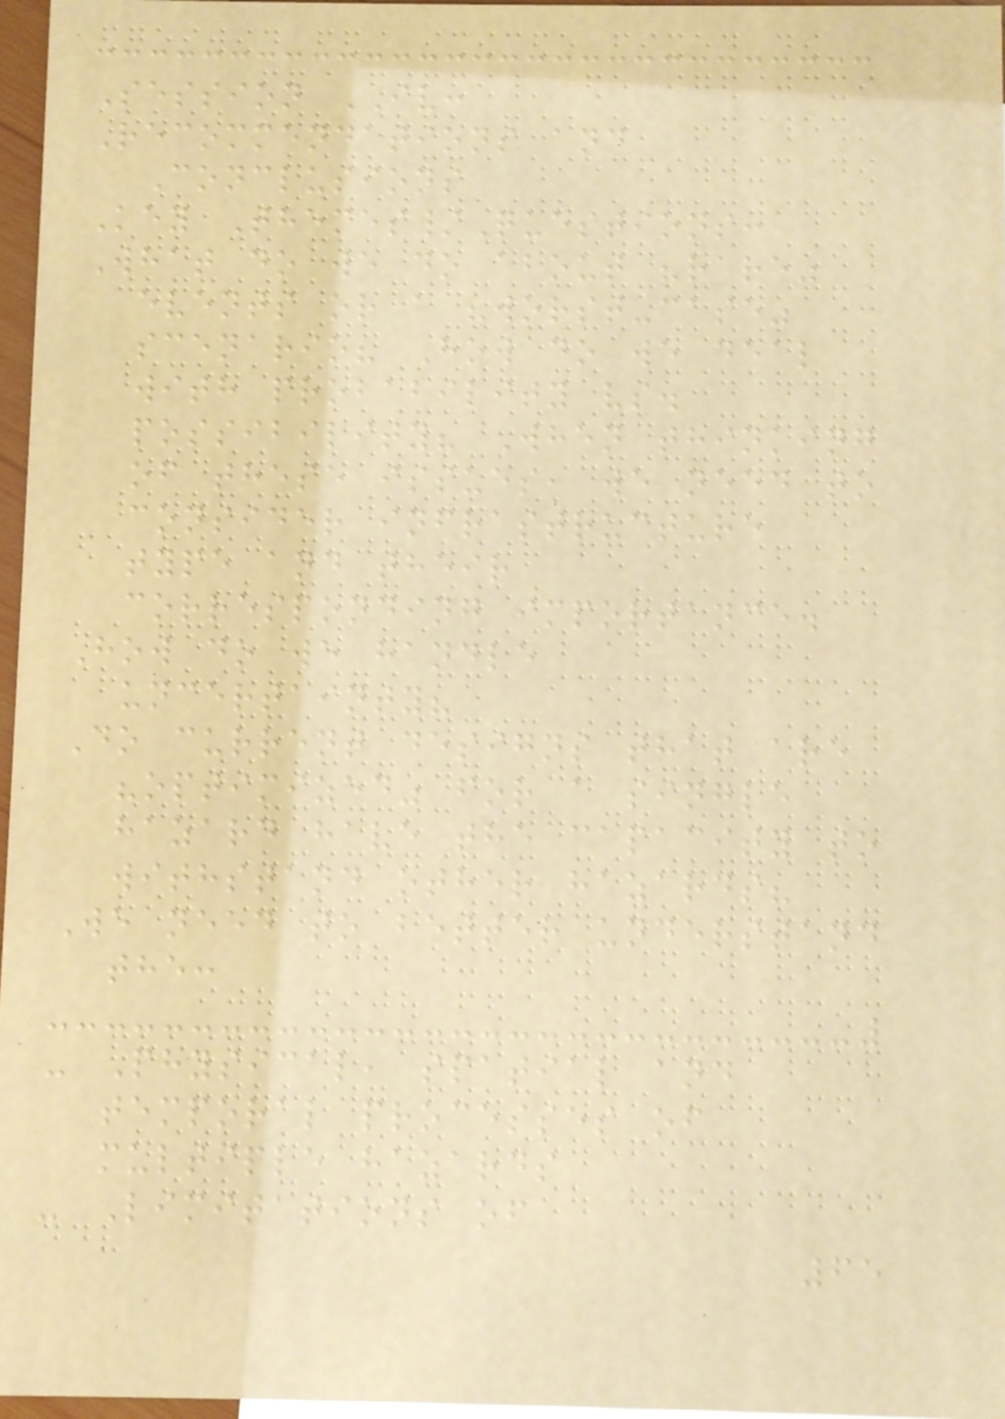Session IV:
Recommendations and
Conclusions
Key Themes/Questions:
What do we do about "rare"
events or a "worst-case"
scenario? How do we deal
with probability vs.
possibility? When thinking
of these issues, we need to
consider infrastructure
type and their
corresponding importance.
How do we handle
uncertainty?
Do current designs that are
"optimized" for a single
hazard have the capacity to
withstand other hazards?
We need to better understand
the:
- Physical, spatial and
temporal processes of
multiple hazards
- Limitations of
65
